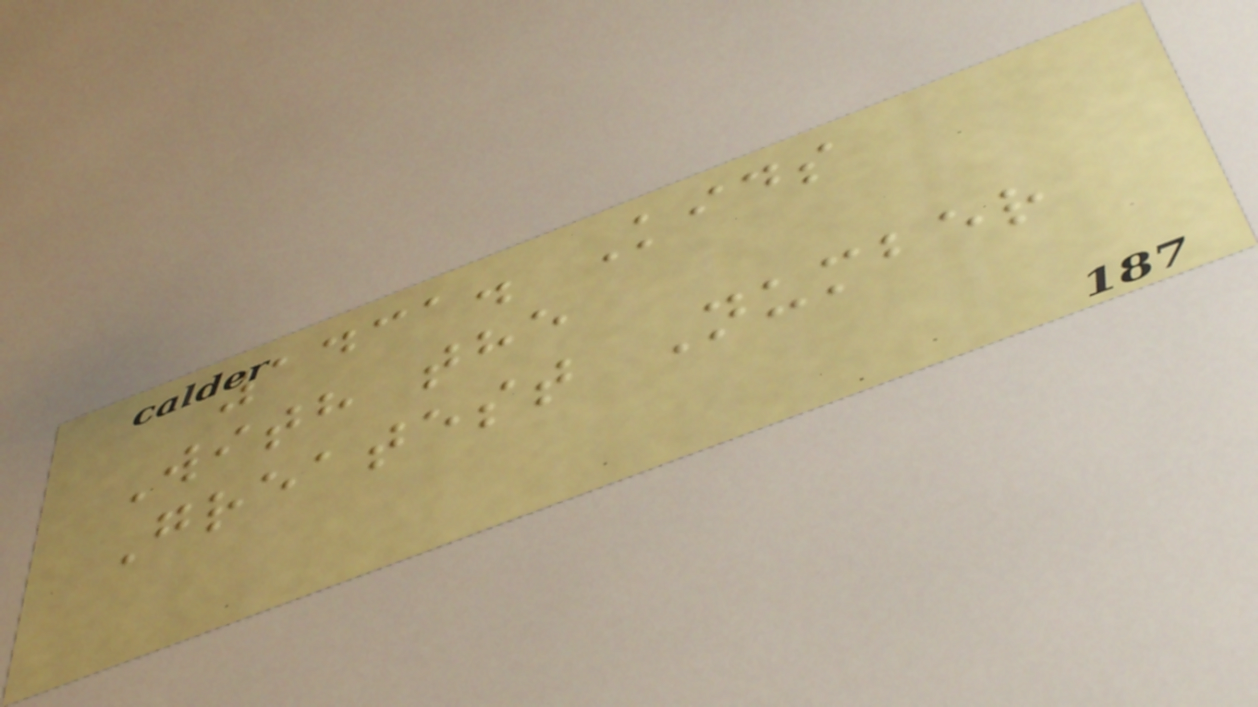1431. Kids
With the
Greatest Number
